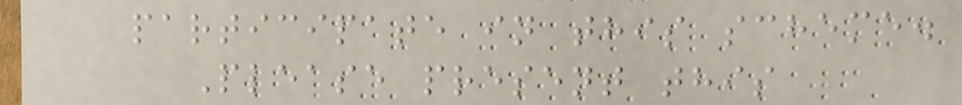participate in this scheme.
Please present this
